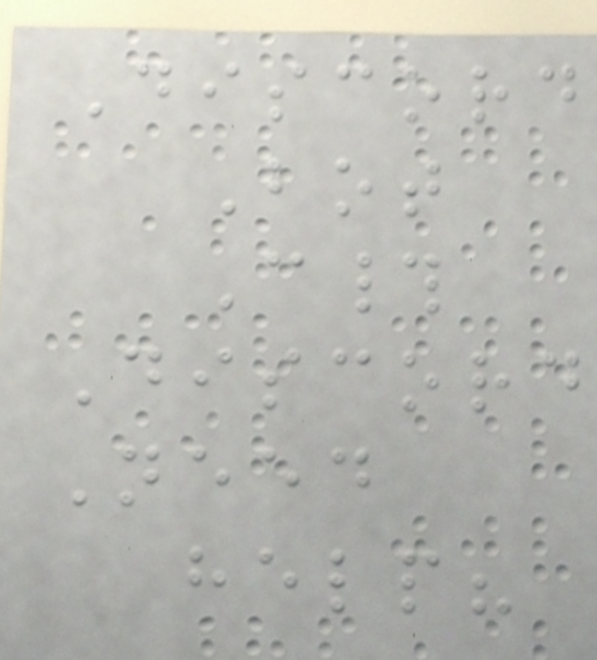Discord
Bot
C#
Discord
Need
help?
